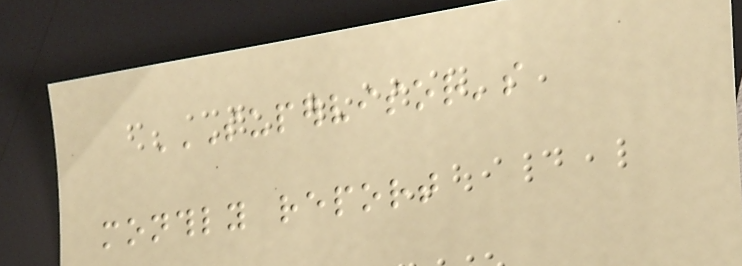SUPERVISOR'S
MONTHLY REPORT
